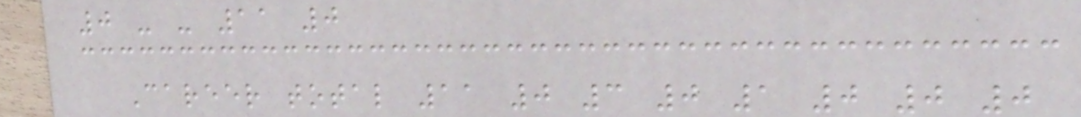0 - - 11 0
Career total 11 0 3 0 1 0 0 0
